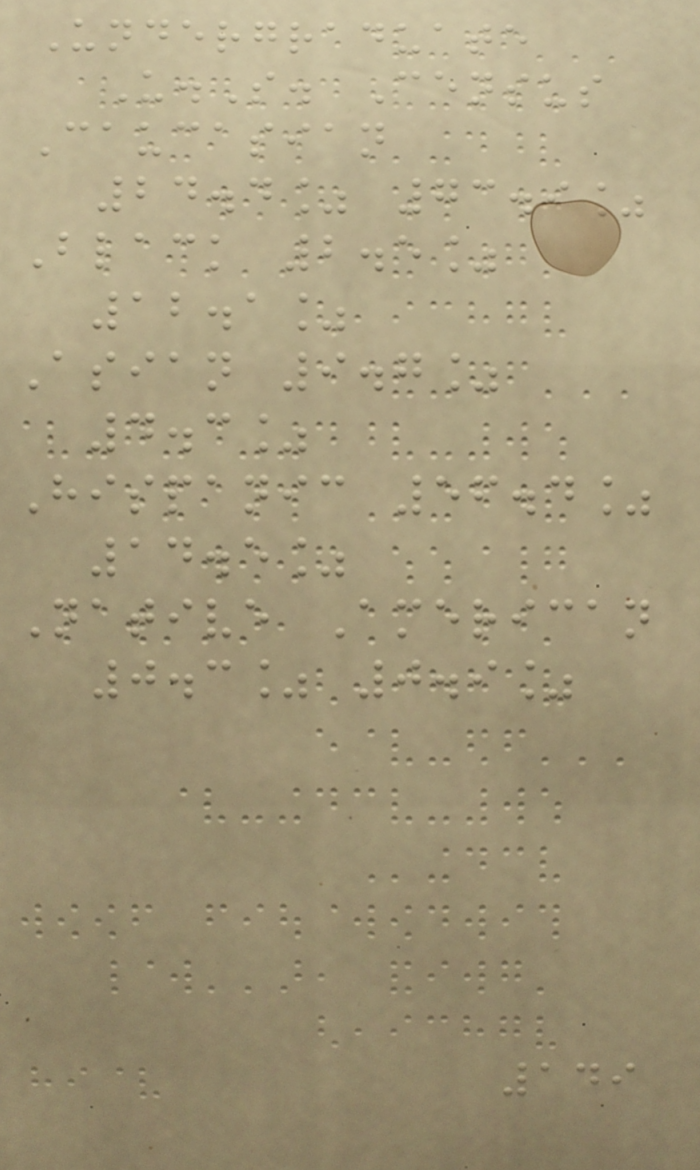Undergraduate
U.S. Census
Caucasian
24.4% 73.9%
Black 2.5%
12.1%
Asian 9.7%
4.3%
Hispanic 56.4%
14.5%
Native American
0.3% 0.9%
149
